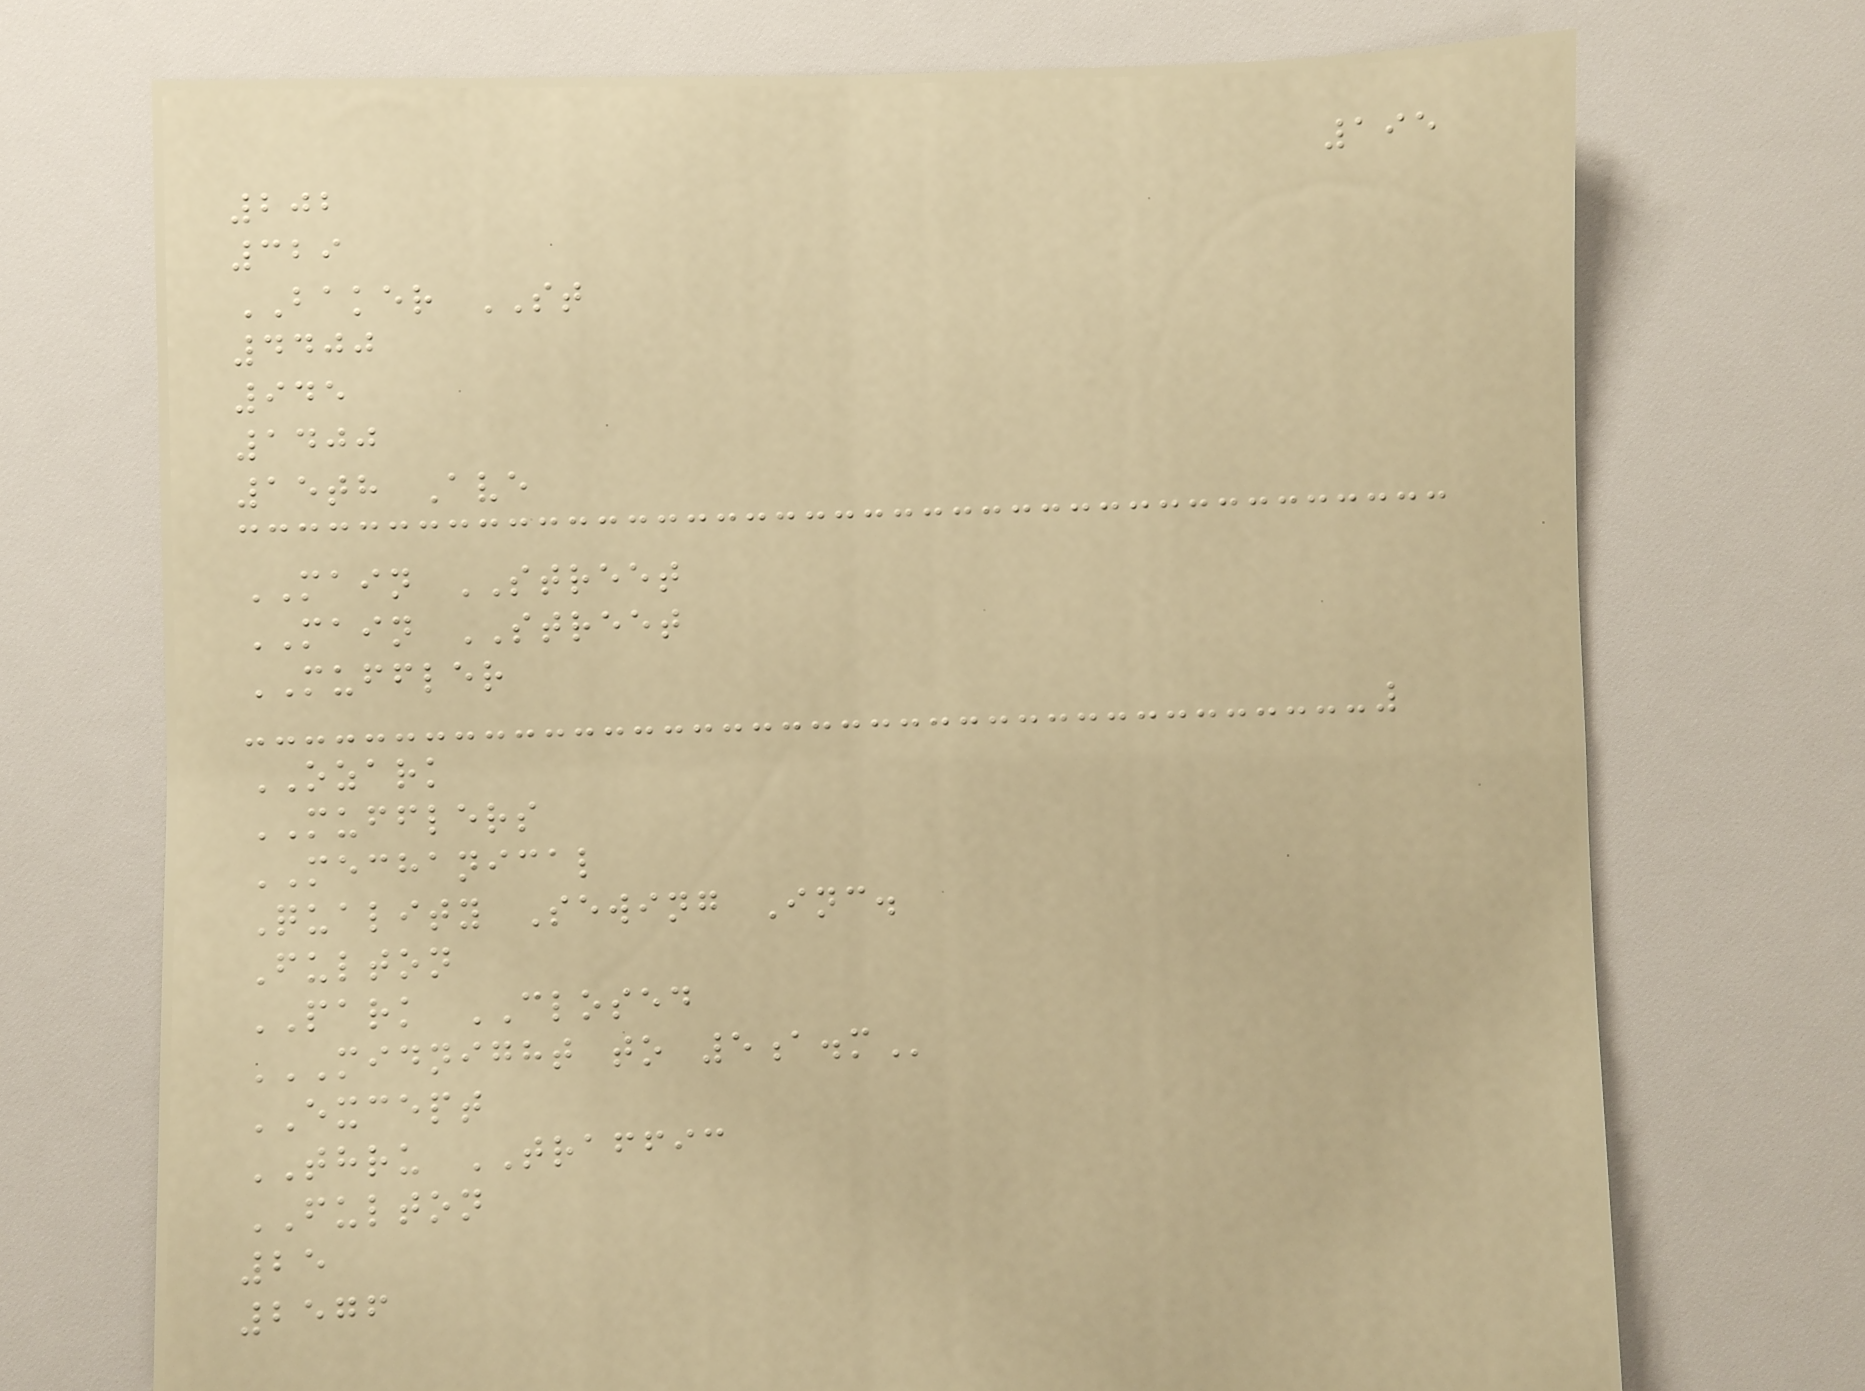195
202
329
BAKER ST
4400
945
1400
15th Ave
MAIN STREET
MAIN STREET
MUFFLER
OZARK
MUFFLERS
MECHANICAL
Quality Sewing Inc.
Fulton
PARK CLOSED
MIDNIGHT TO 5A.M
EXCEPT
THRU TRAFFIC
FULTON
25
2576
